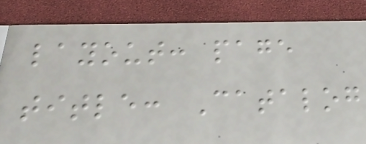layout: page
title: Catalog
